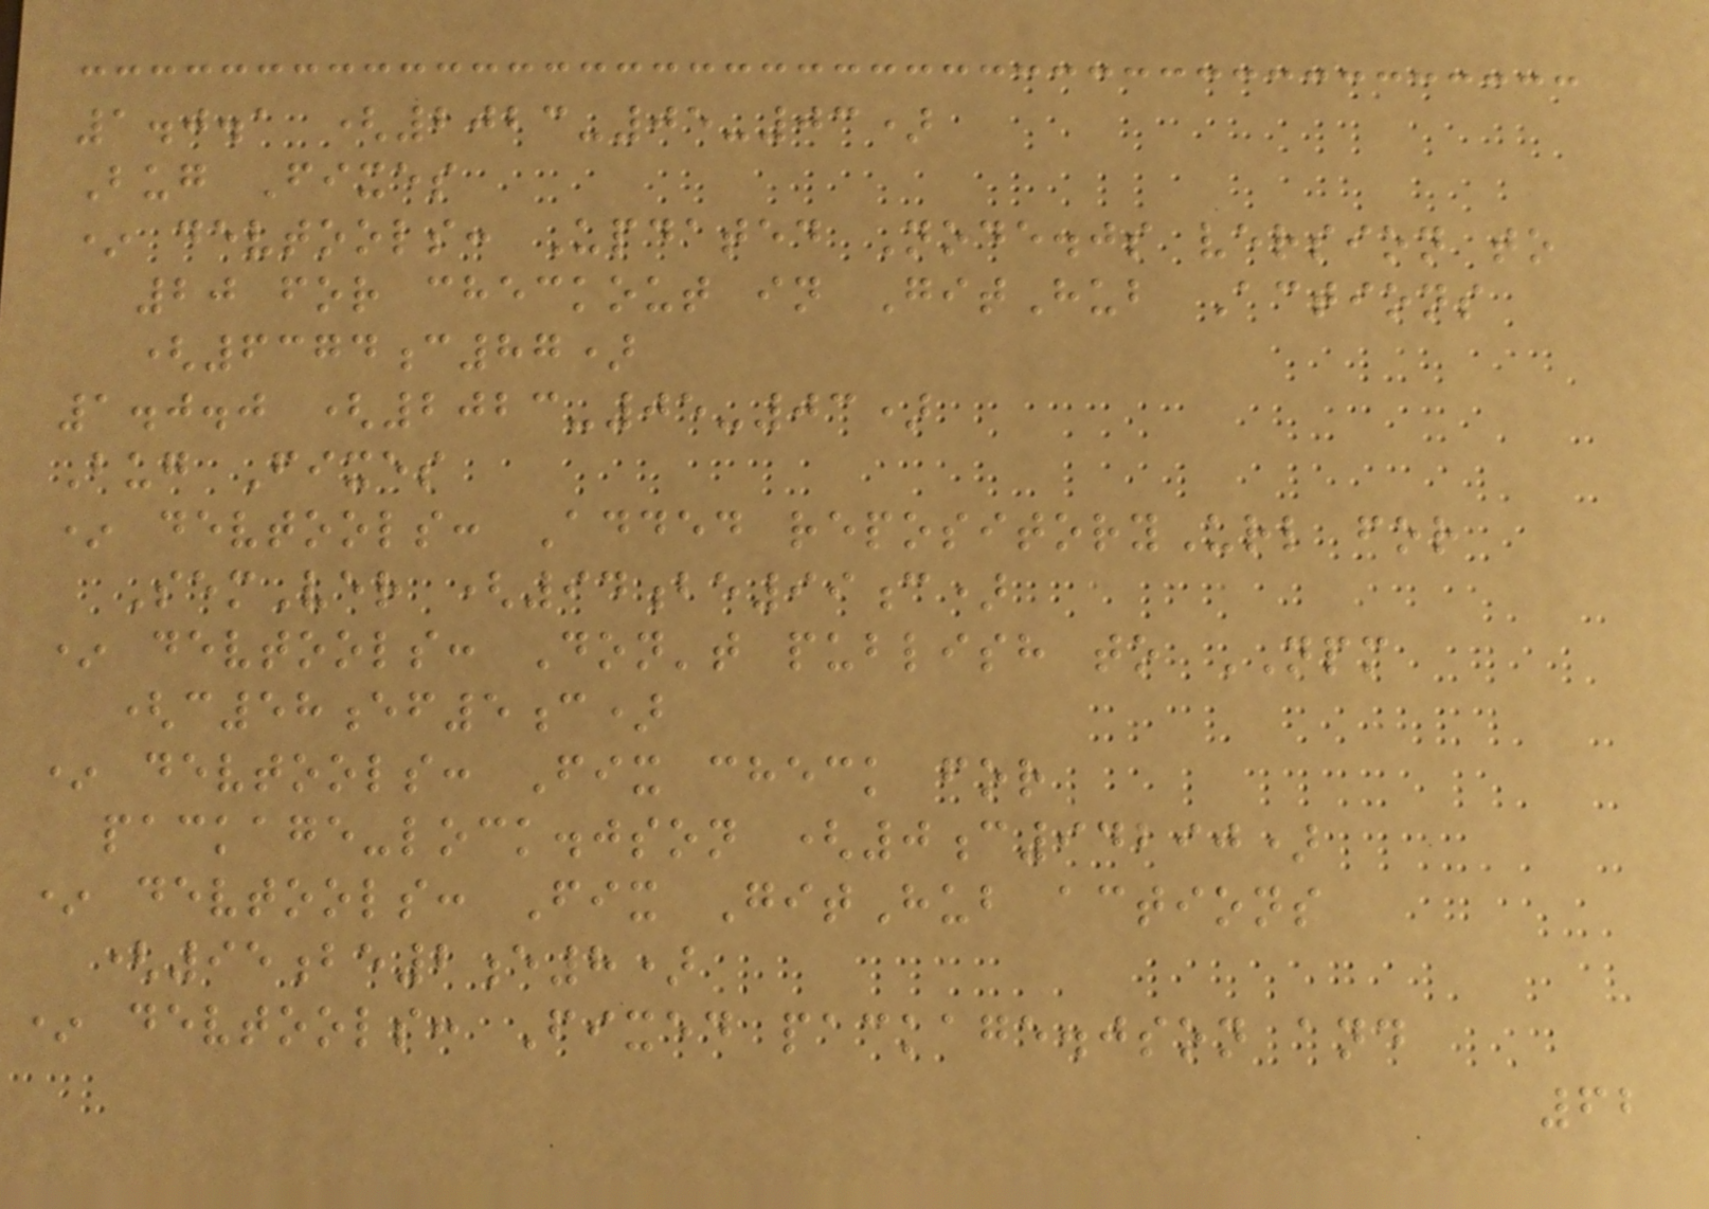1.0.1 (2023-05-03)
Bug Fixes
* devtools: Updated Node.js version to
20 for checkout in GitHub Actions
(6374c87)
1.0.0 (2023-05-03)
Bug Fixes
* devtools: Added repositoryUrl for
SemVer (94be99c)
* devtools: Don't publish to NPM
(c58ef5c)
* devtools: Fix check for
package-lock.json (0c94290)
* devtools: Fix GitHub actions
(95be2e8)
* devtools: Fixed package.json and
62
